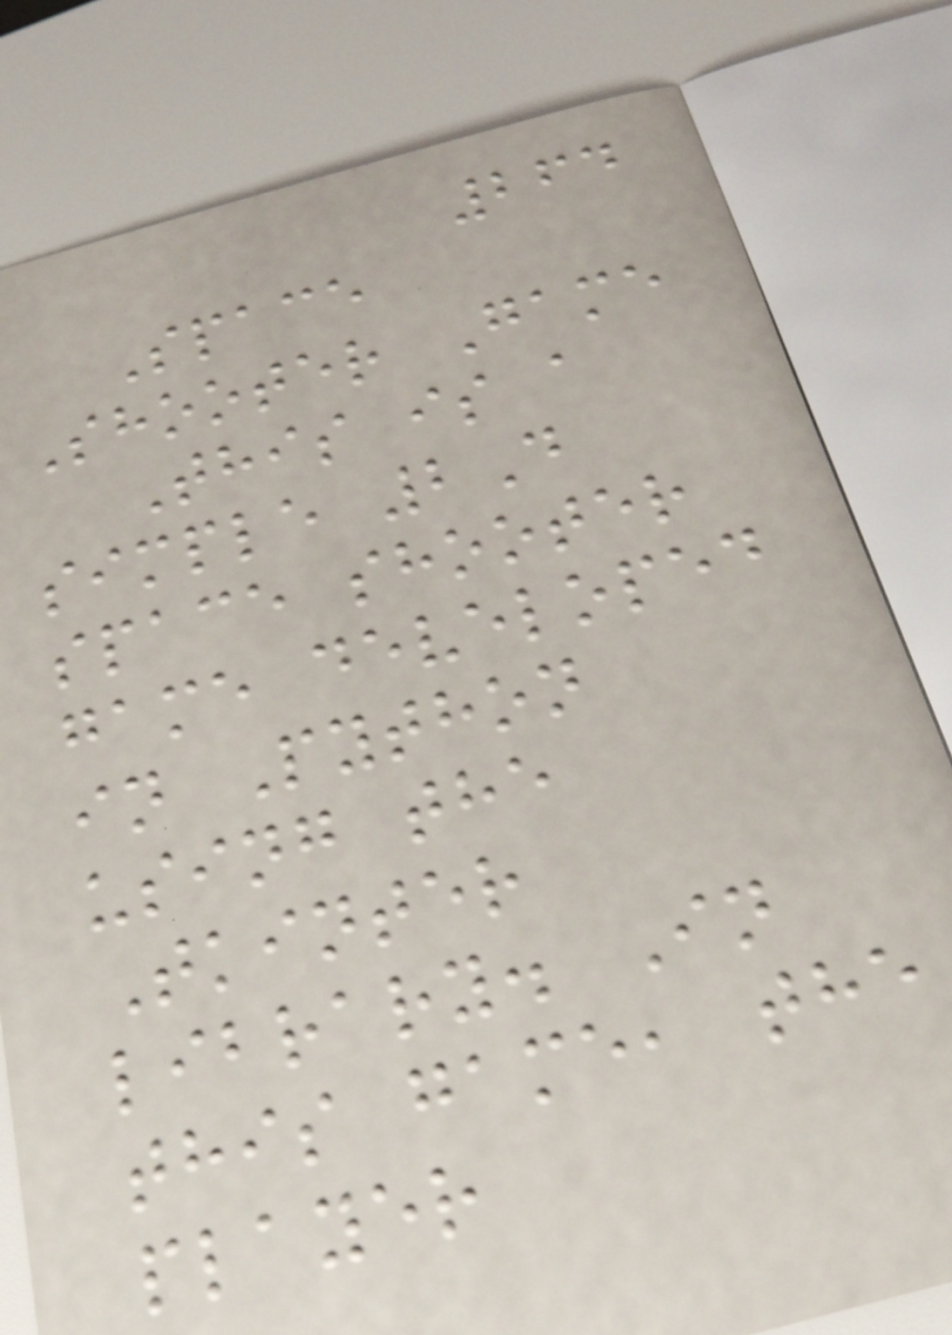264
Space
Shooter Game
This is a
simple 2D
space shooter
game developed
in Python
using the
Tkinter
library. In
this game, the
player
